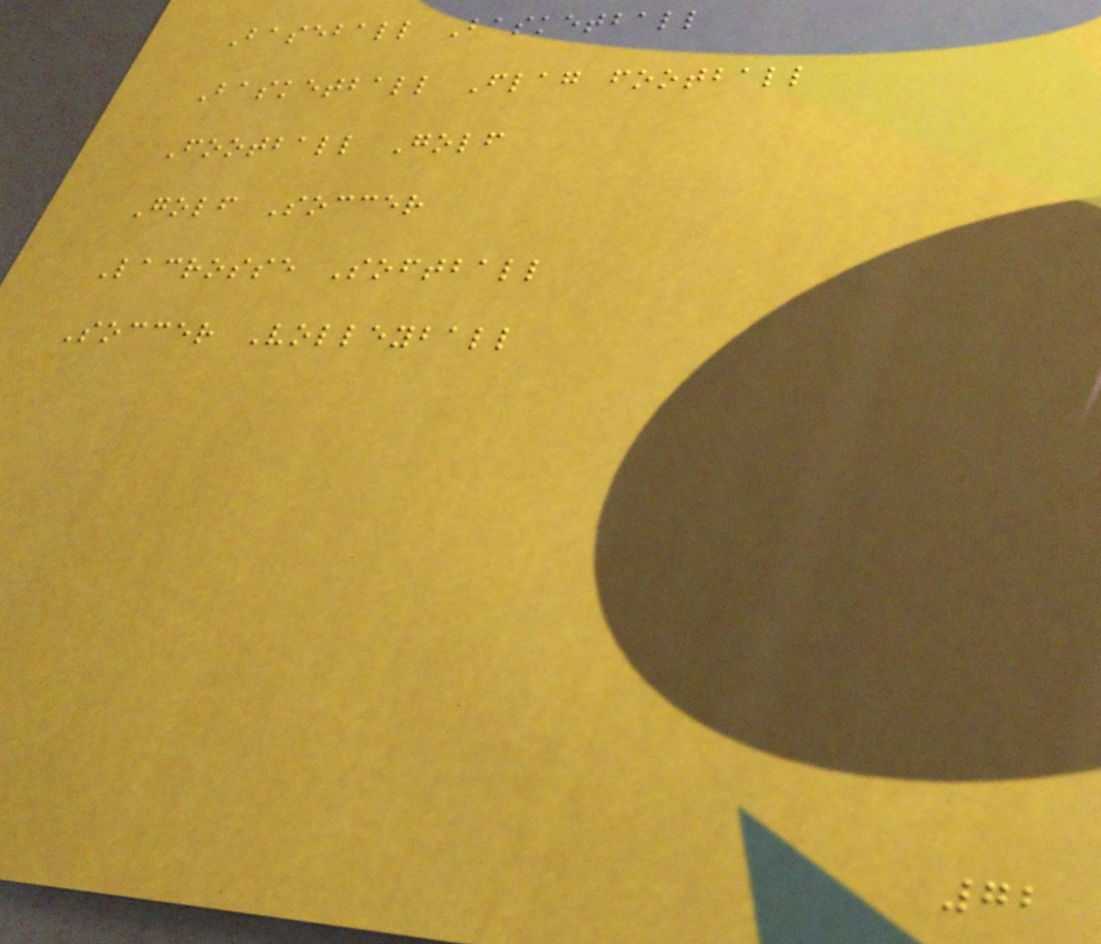Baseball Basketball
Basketball Flag football
Football Golf
Golf Soccer
Lacrosse Softball
Soccer Volleyball
72
